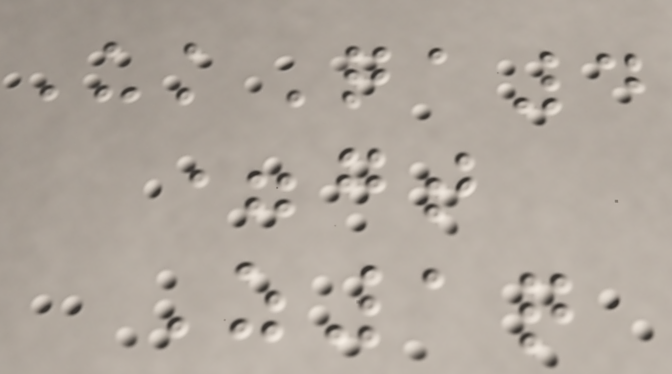UkQa4
=gt
Z1q
